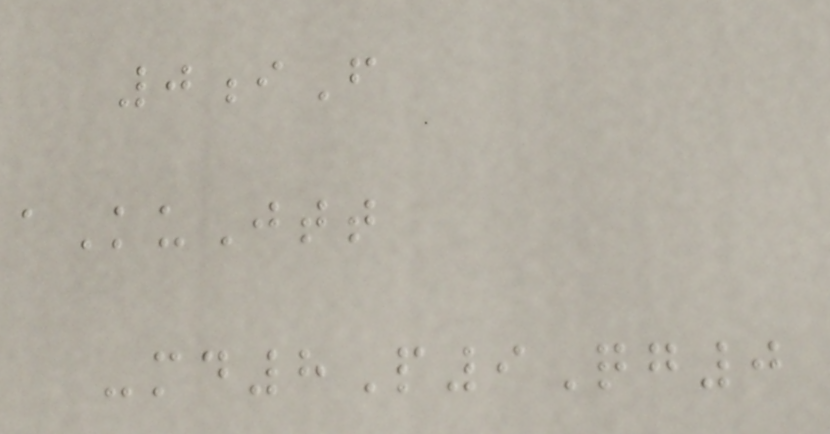0iF
aKuJtt
-md8P9Qg0
